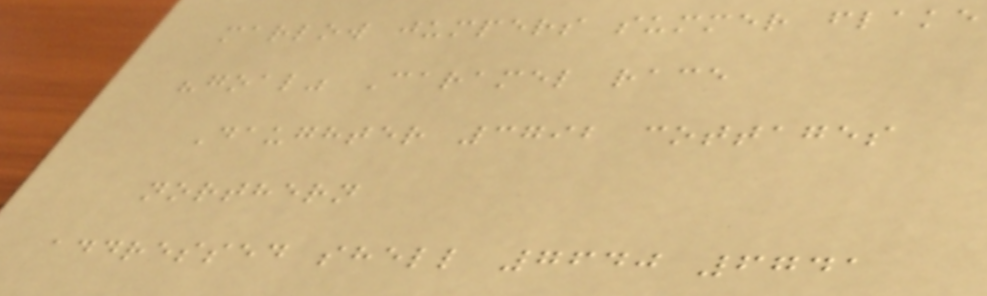marlow jumpers summer flake
"goal" Caramel race
Daughter 3792 cottages
northern
addressed shell 7640 6741
